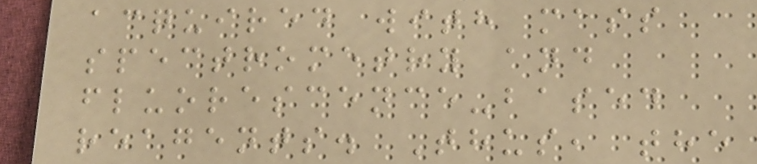acquired with mass
spectrometry and
fluorescence-based
reagents. Thus, the
